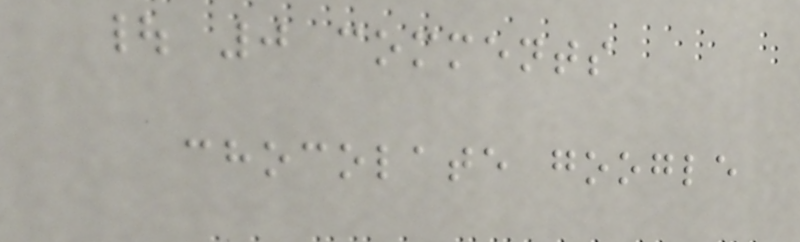| 0 comments
chocolate google
